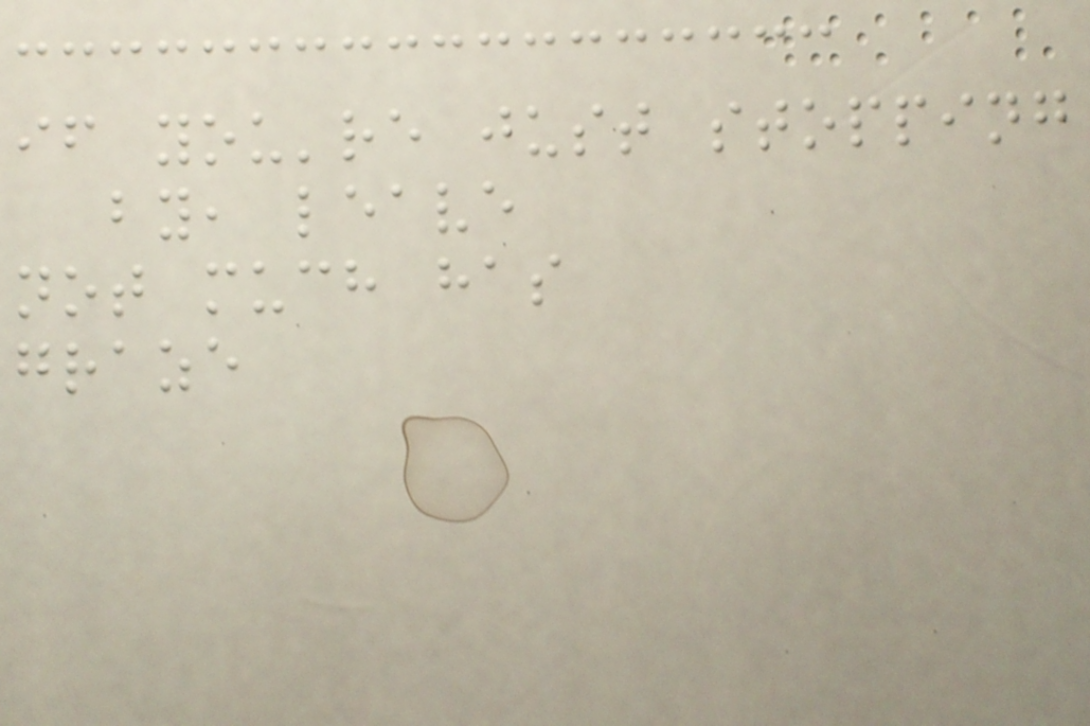if you're just stopping
by, leave
not much has
graze
